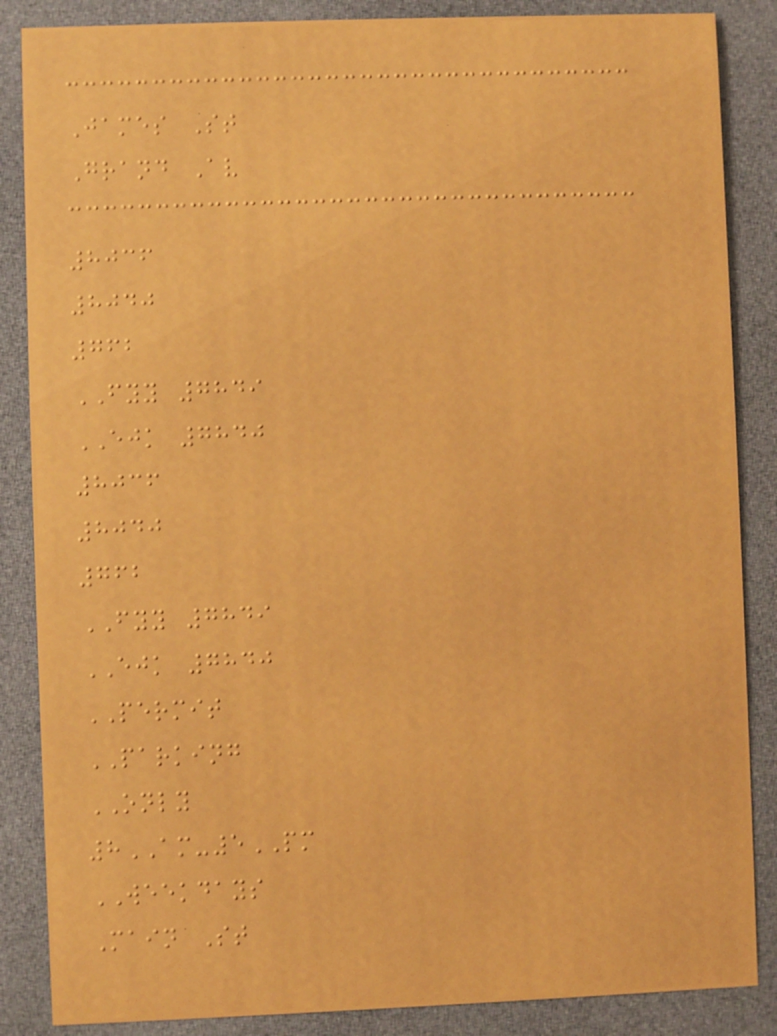James St
Grand Av
8036
8040
762
FYY 7849
EJK 7840
8036
8040
762
FYY 7849
EJK 7840
PERMIT
PARKING
ONLY
8AM-5PM
WEEKDAYS
Main St
